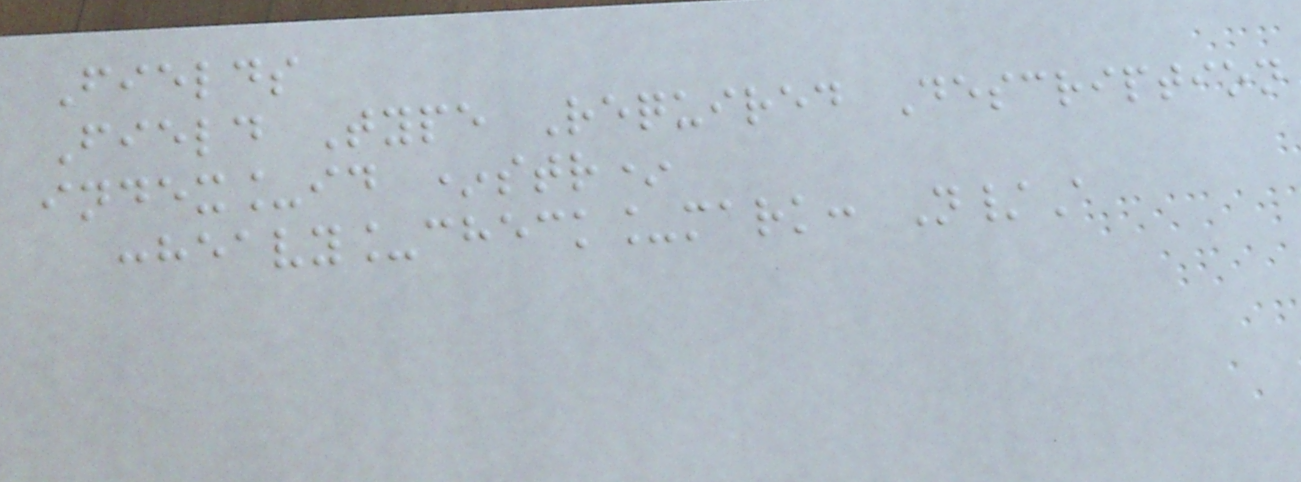Fields
Field Type Required Description
index_id *str*
:heavy_check_mark: N/A
